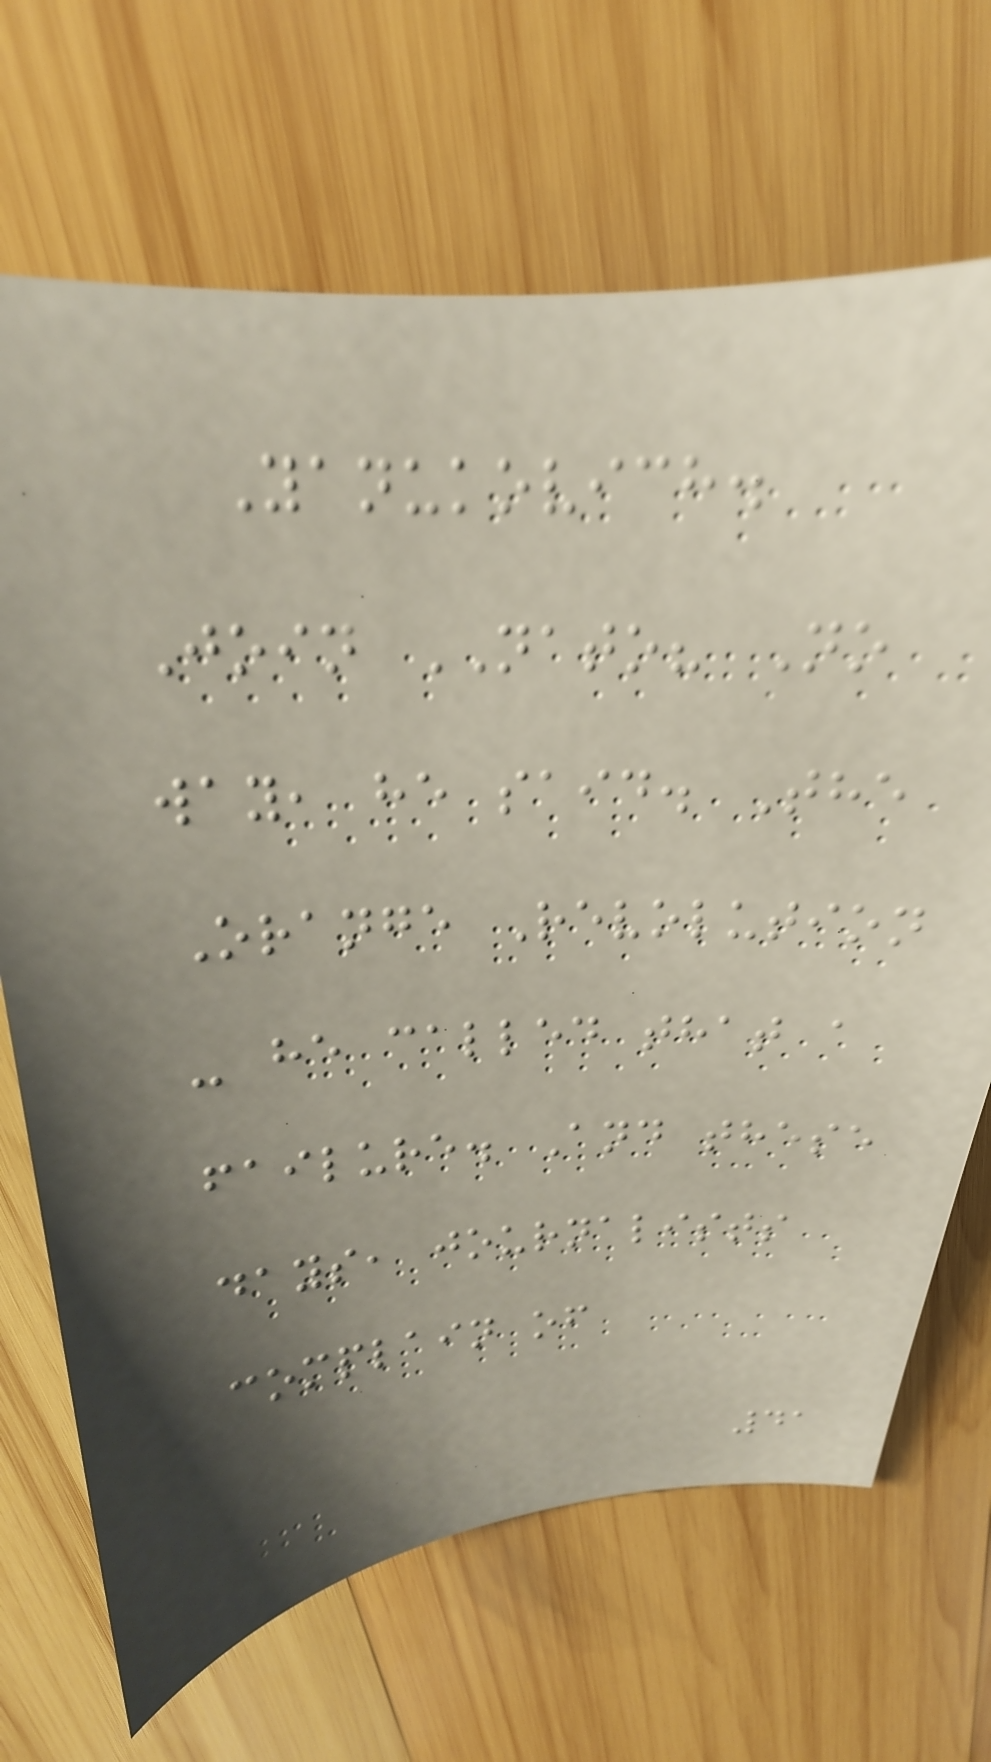Yanukovich.
Join NATO? No
way, he said. The
Orange Revolution
- he called that a
failure. And these
days, journalists
complain of
41
